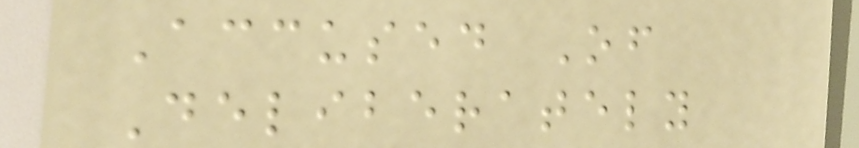Accused Of
Deliberately
